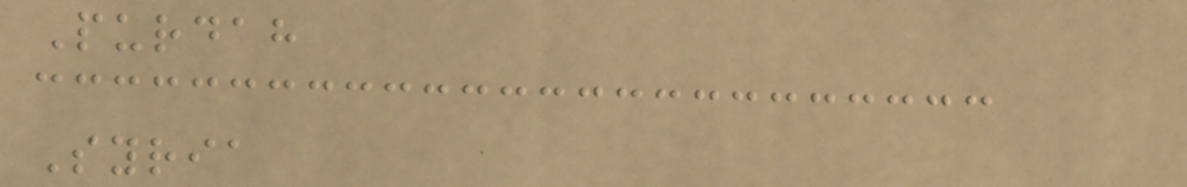Purdah
Syria
